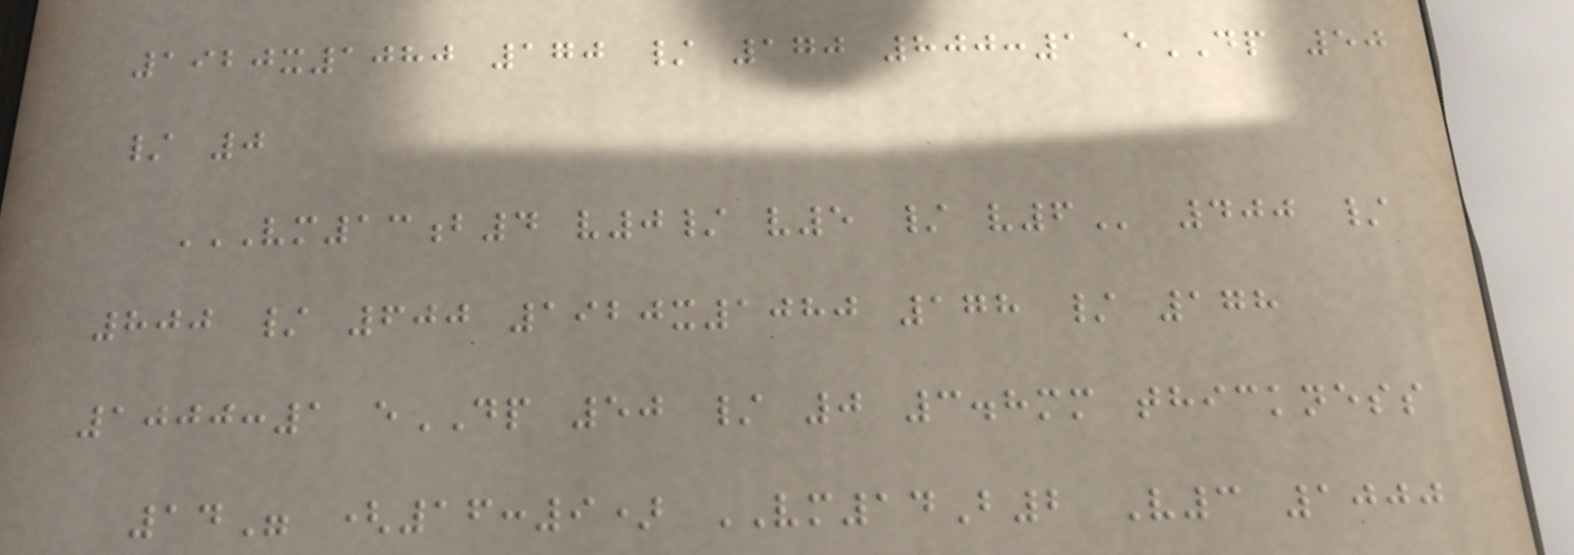1920x1080 170 / 170 800:1 eDP 50
/ 0
VM13B4 V0/ V5 / V6 400 /
800 / 600 1920x1080 178 / 178
1000:1 eDP 50 / 0 3.8mm thickness
14" (16:9) VM14B2 V3 1000
